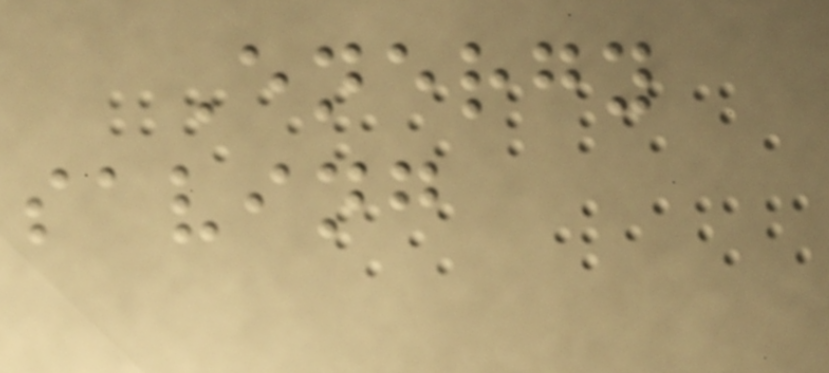Energy
saving
